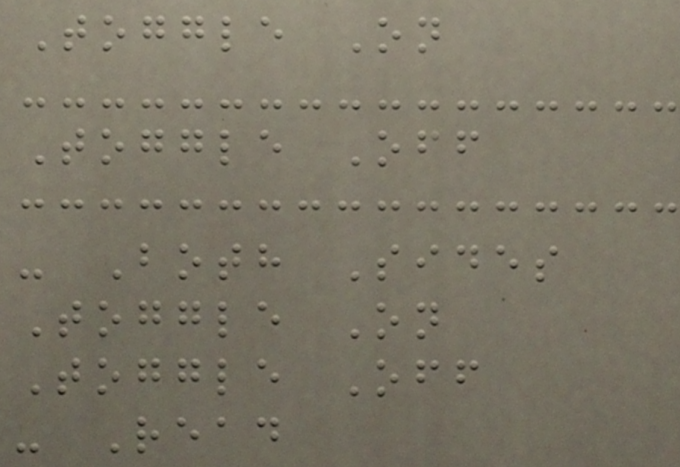Toggle On
Toggle Off
- Both Sides
Toggle On
Toggle Off
- Read
